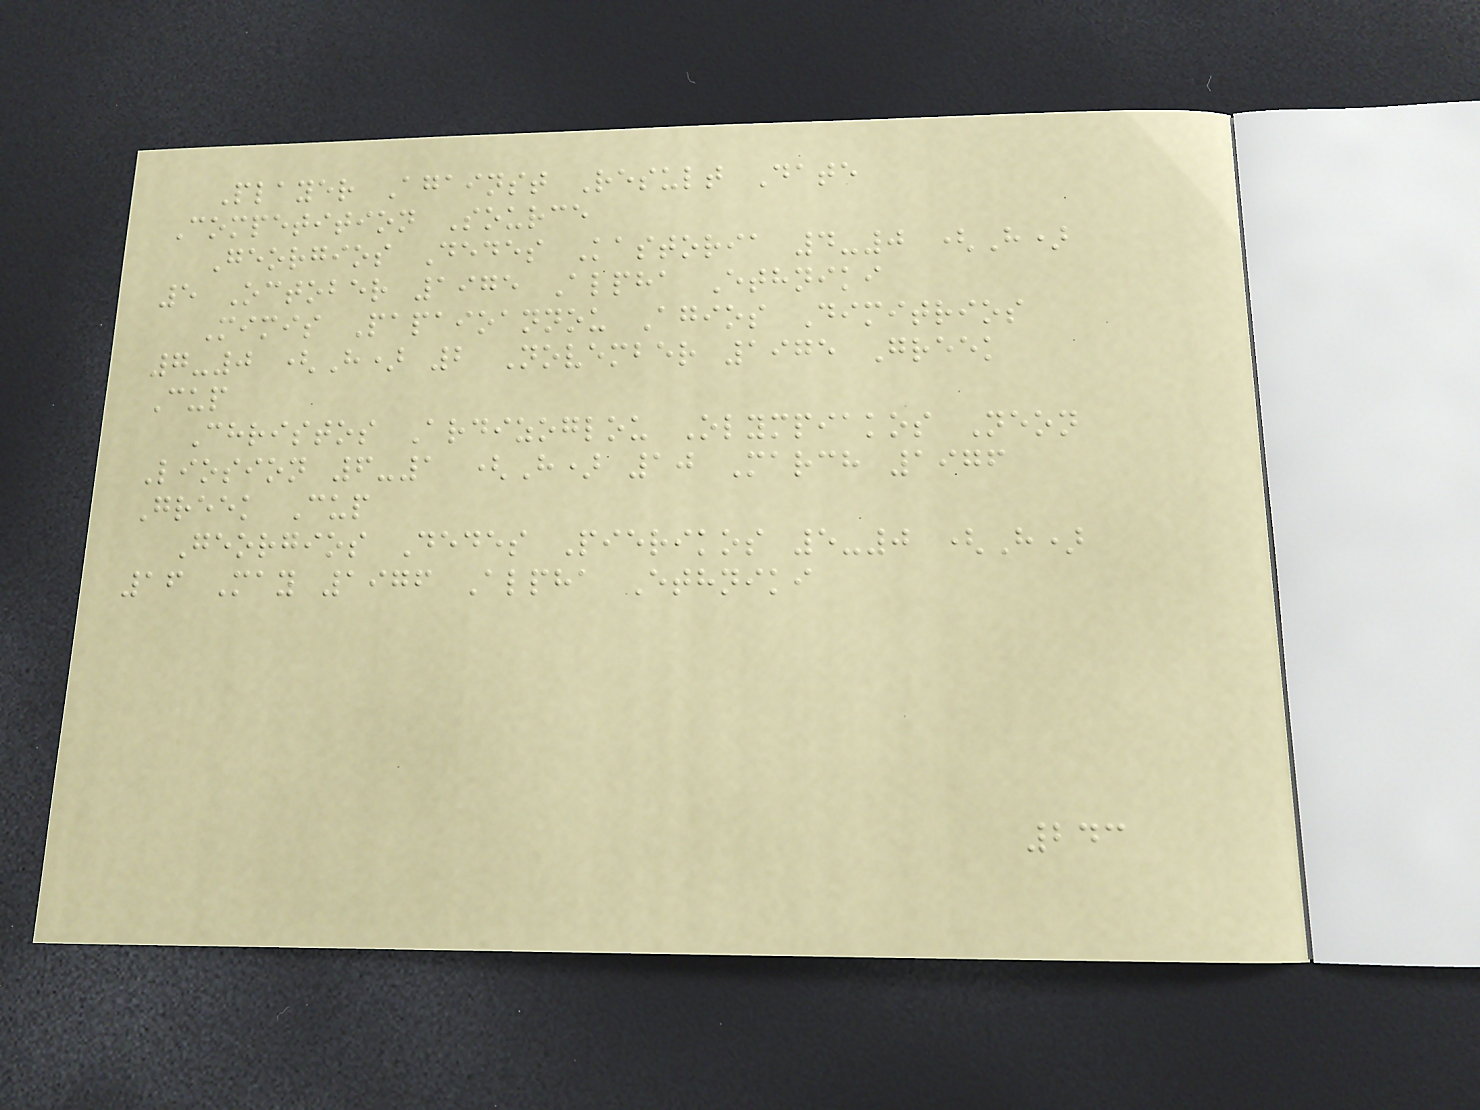Player Against Result Date
Competition Source
Georgios Dedes Kastoria 4-0 (H)
5 October 1975 Alpha Ethniki
Mimis Papaioannou Agios Dimitrios
7-0 (H) 2 November 1975 Greek
Cup
Christos Ardizoglou Olympiakos Neon
Liosion 6-1 (H) 10 March 1976
Greek Cup
Georgios Dedes Pierikos 5-0 (H)
16 May 1976 Alpha Ethniki
243
